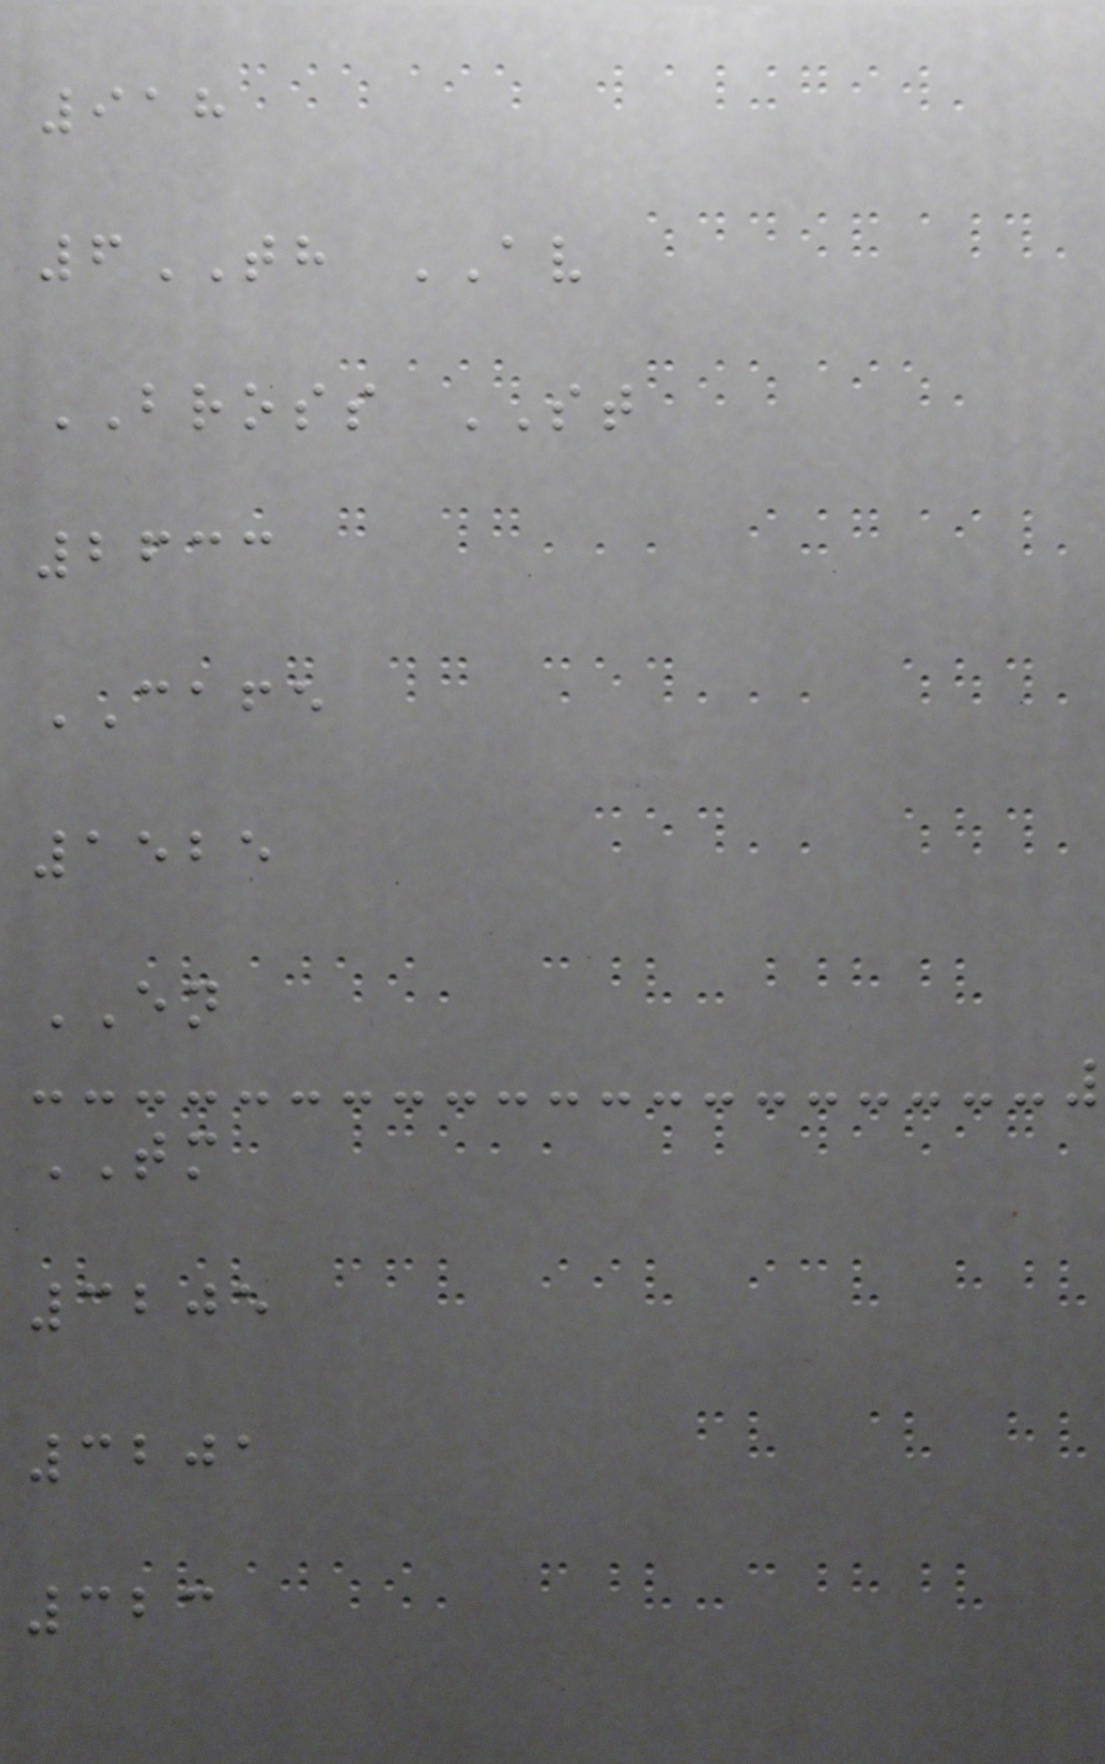918
6TH AV
BROSS ST
2633
CAFE
1525
EN
TM
3205
3201
323
